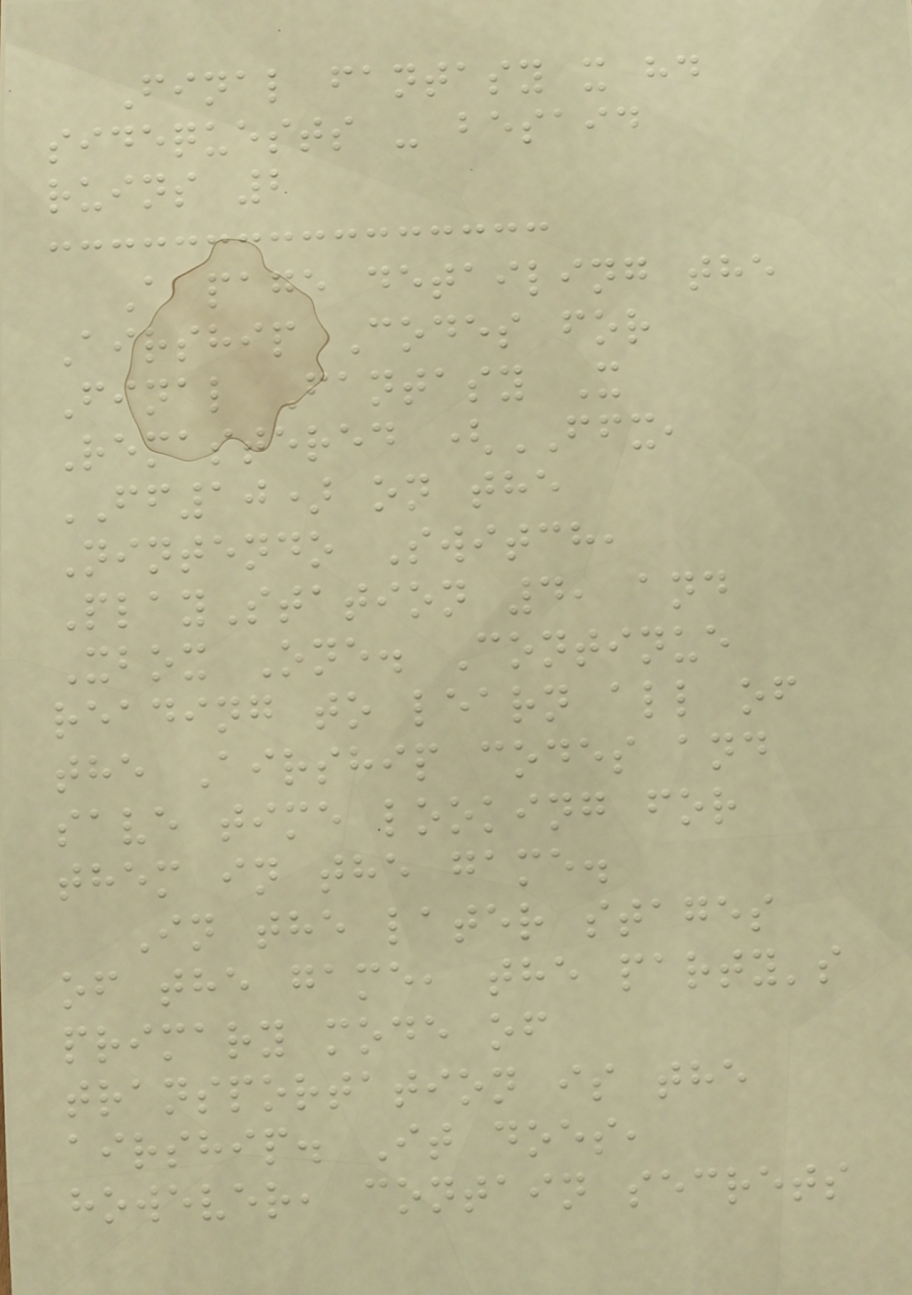Final fantasy x hd
sidequests - besaid
ruins 2
A page detailing the
Airship Codes for
Final Fantasy X
Remastered (FFX,
FF10) on the
Nintendo Switch,
PlayStation 4, and
Xbox One. Continue
reading to learn all of
the Airship codes and
save time looking for
them in the game.
In the later stages
of the game, the party's
primary mode of
transportation is the
airship. It does,
however, contain secrets
